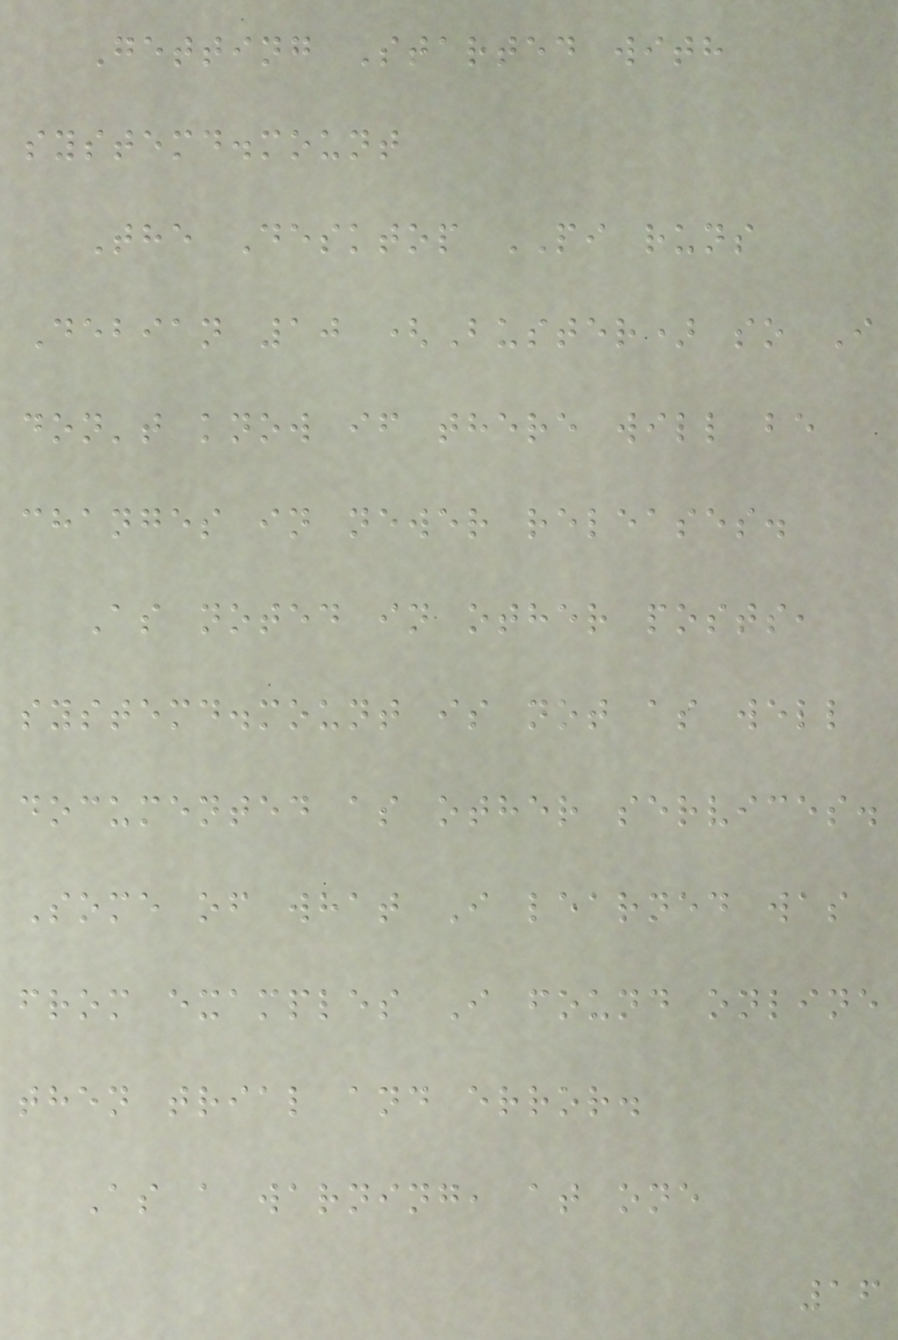Getting Started with
systemd.mount
The Desktop PI runs
Debian 10 (Buster) so I
don't know if there will be
changes in newer releases.
As noted in other posts,
systemd.mount is not as well
documented as other services.
Some of what I learned was
from examples I found online
then trial and error.
As a warning, at one
16
